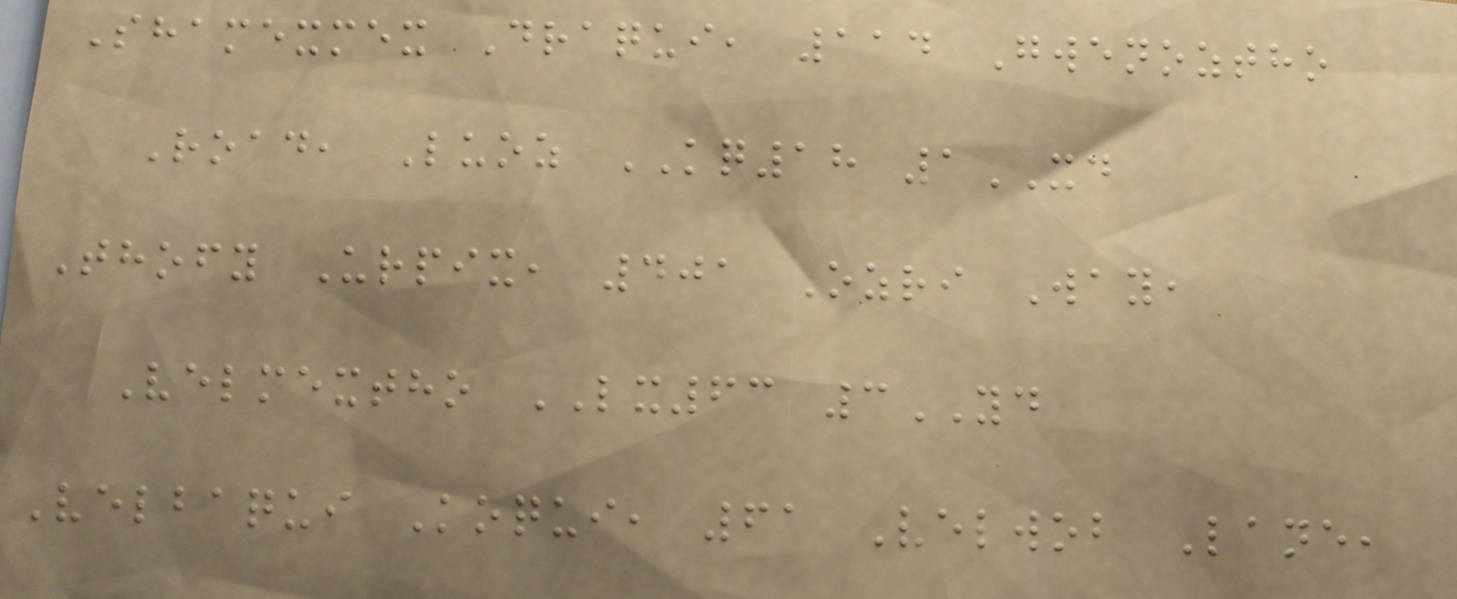Shamexmex Draqui, 114 Gwenoztho
Road, Luoz KQ18 1XD
Thofy Urpix, 401 Ozri Way,
Velmextho LX63 3YD
Velbaqui Koqui, 61 Velwob Lane,
